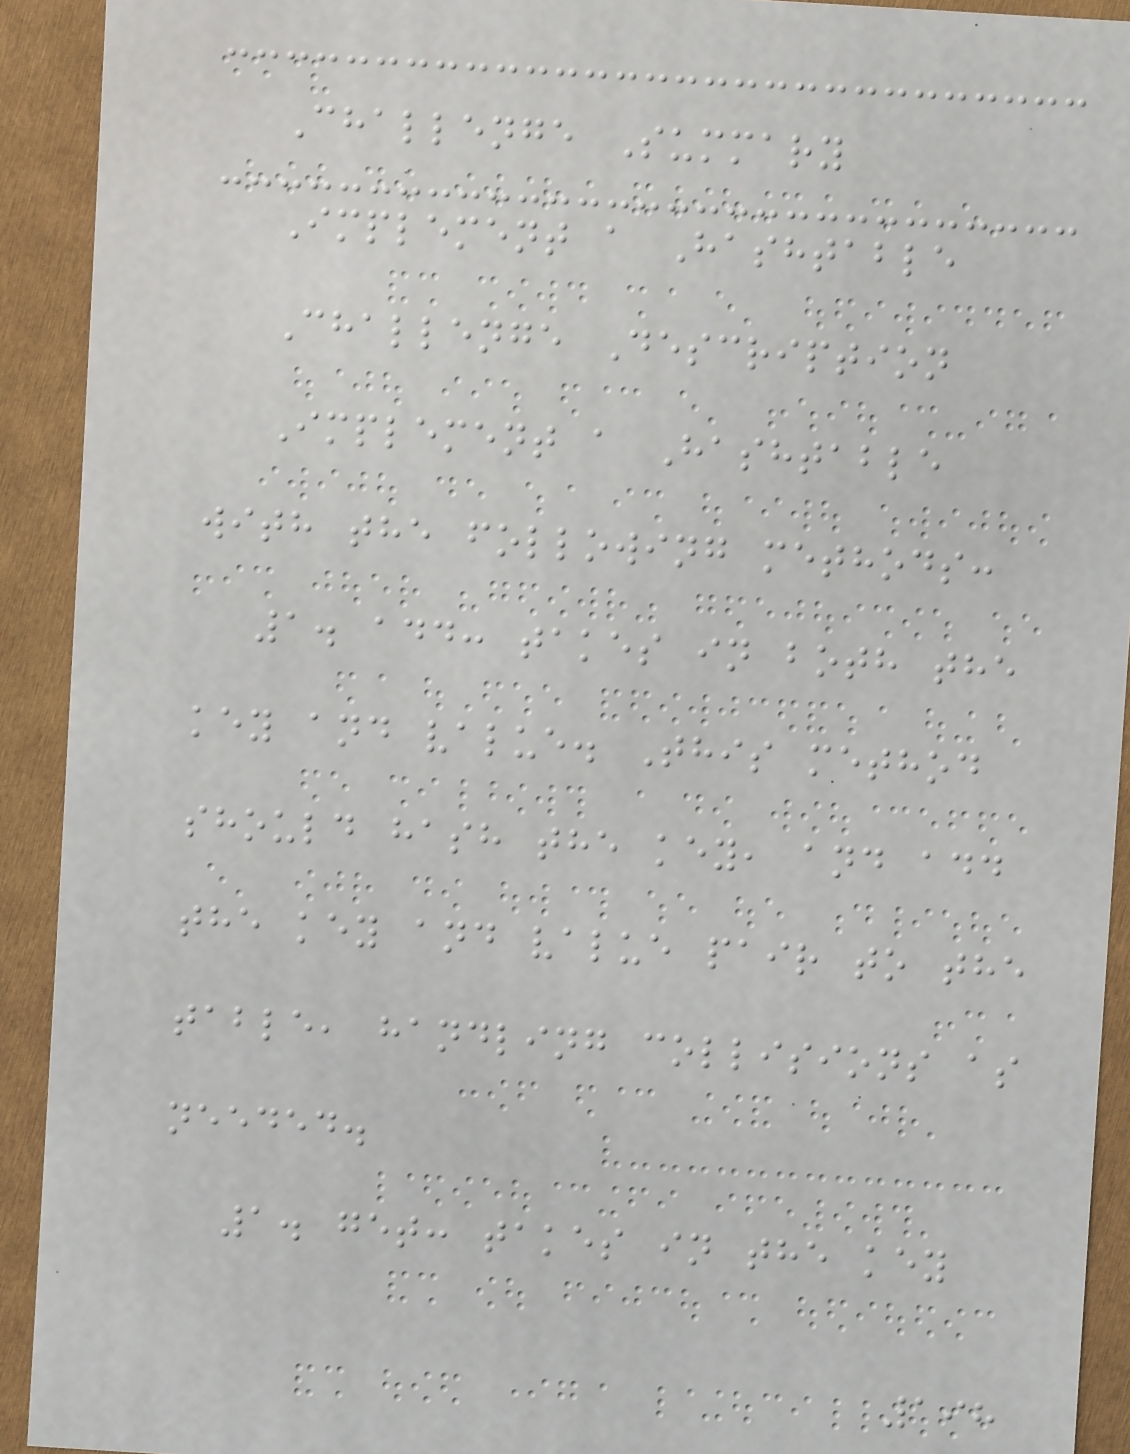Challenge Summary
Implement a Hashtable
Challenge Description
Implement a Hashtable
with the following methods:
1. add: takes in both the
key and value. This method
should hash the key, and add
the key and value pair to the
table, handling collisions as
needed.
1. get: takes in the key
198
